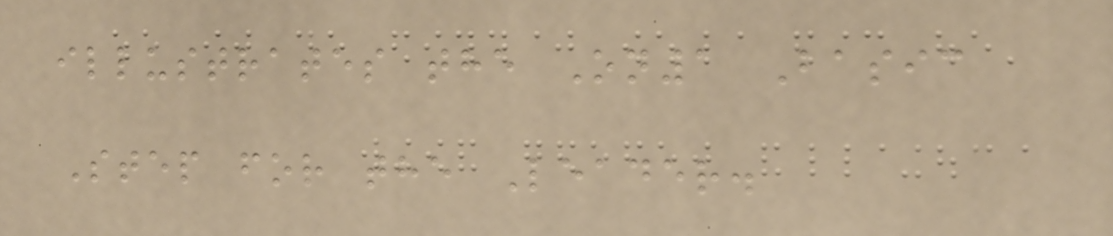illustrates the On1 Basic
Step for the Leader.
